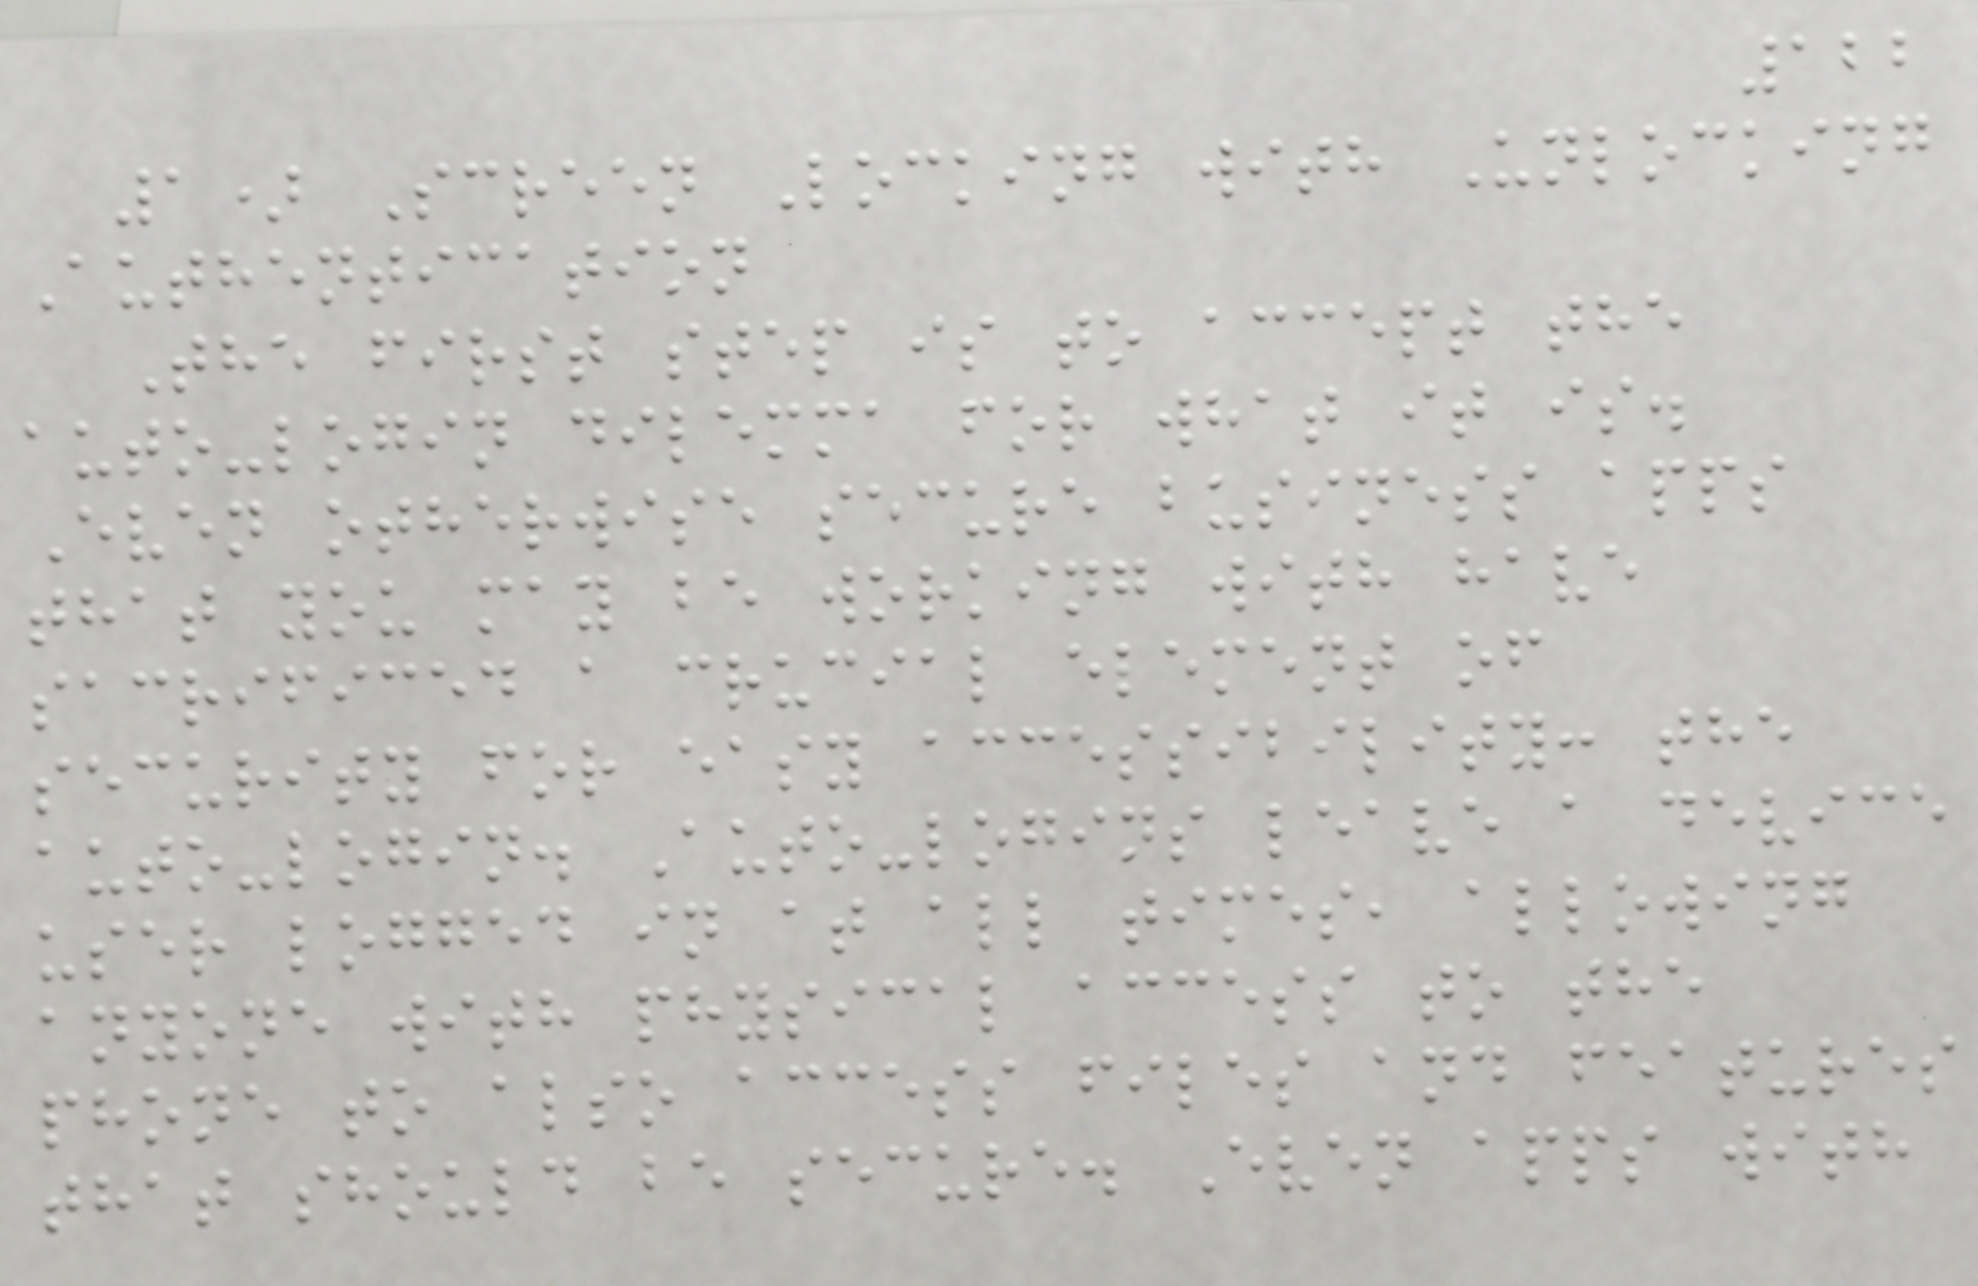122
1) Screen Locking with Unlocking
Authentication
The first step is to accept the
auto-login dilemma for what it is.
Even otherwise secure business apps
that you may be working with have
sacrificed a crucial element of
security for easy accessibility: the
auto-login. Auto-logins leave a device
user logged in at all times, allowing
anyone with physical access to the
phone to also access files and features
that should be secure. Even apps with
